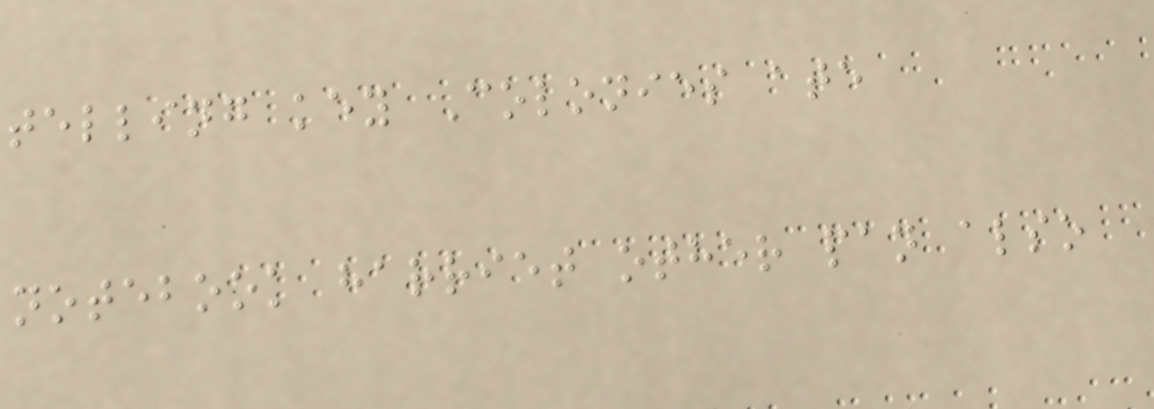telling key Colonies ate
notebook harriet other pan also
